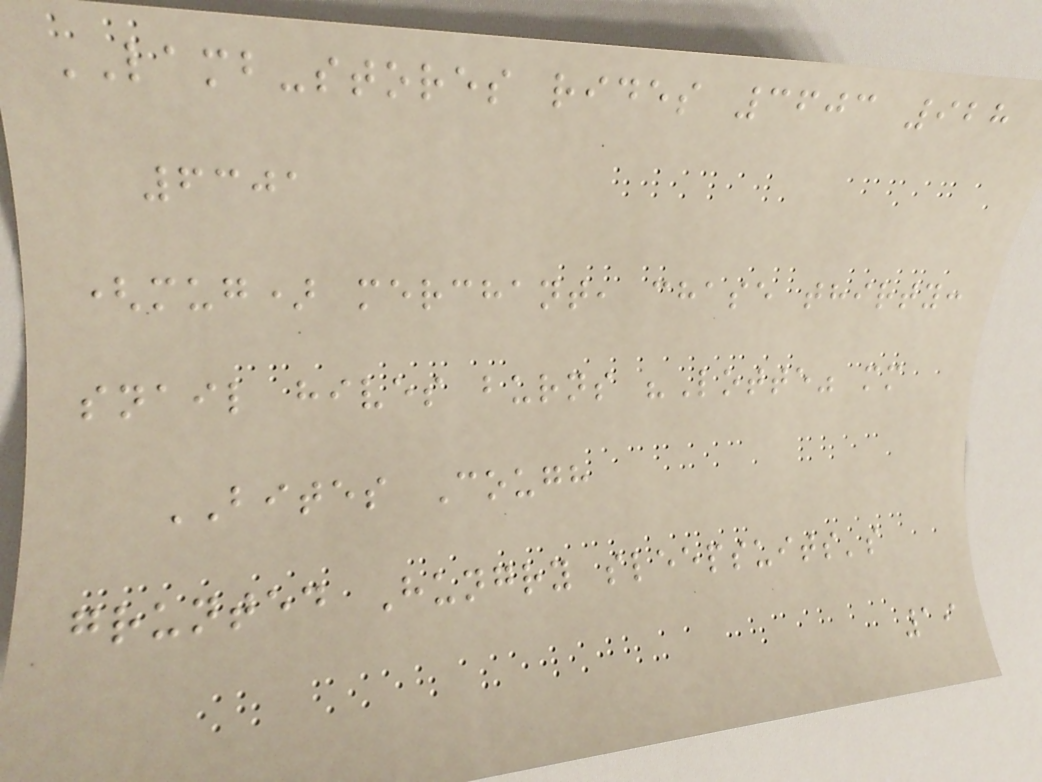LAMB-stores rides 3603 928
6301
(mug) merchant, chase thirty:
snail hives burns "Lotte" mm
BITES Cough
grunted Hungry sleepsuits's
19
